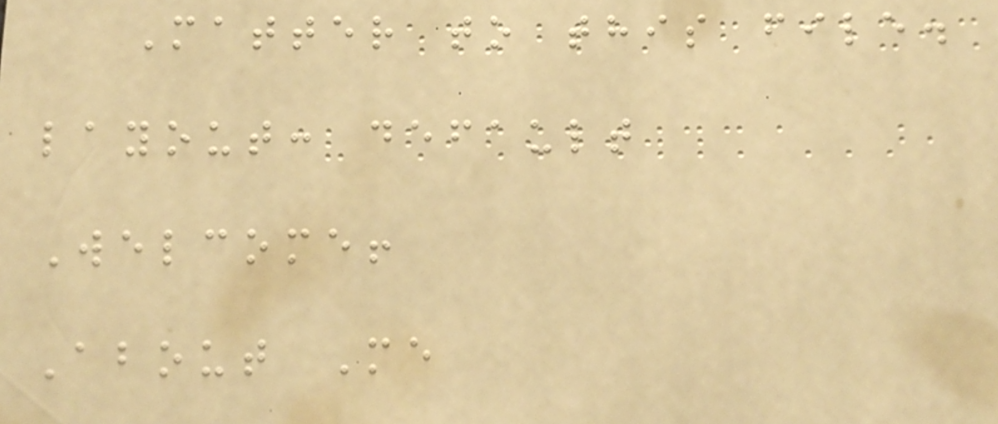Matter to this file.
layout: default
Welcome!
About Me
